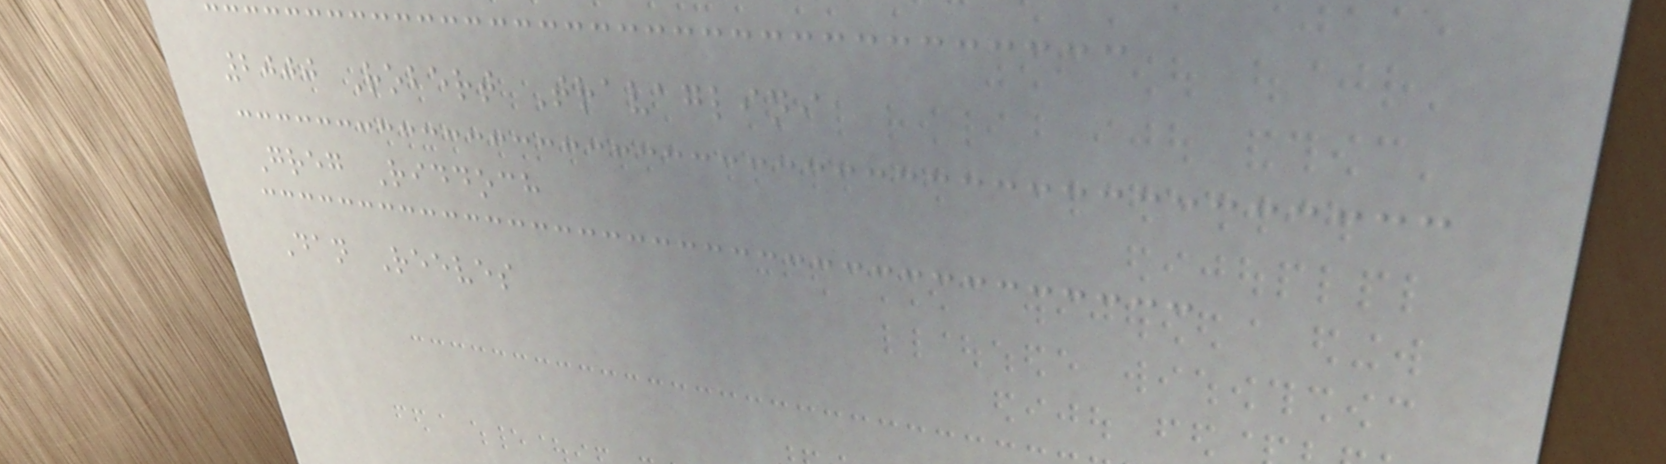2000 Robert Travaglini
Greg Riddoch
Dan Reeves
